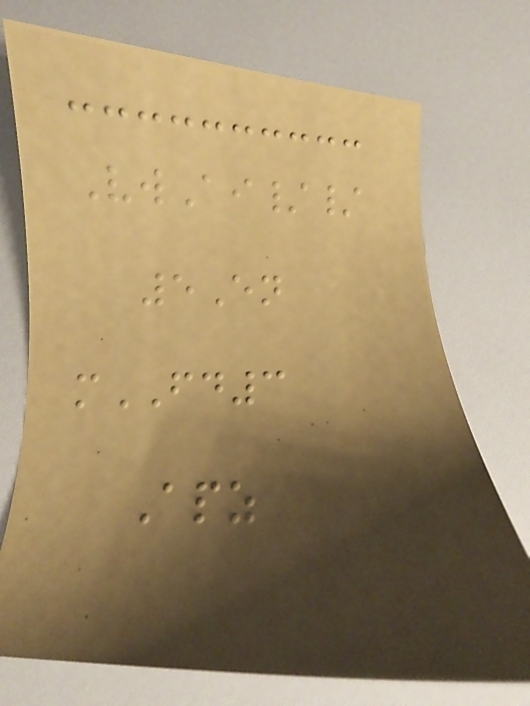VwAi//
5En
mFD3
Apz
